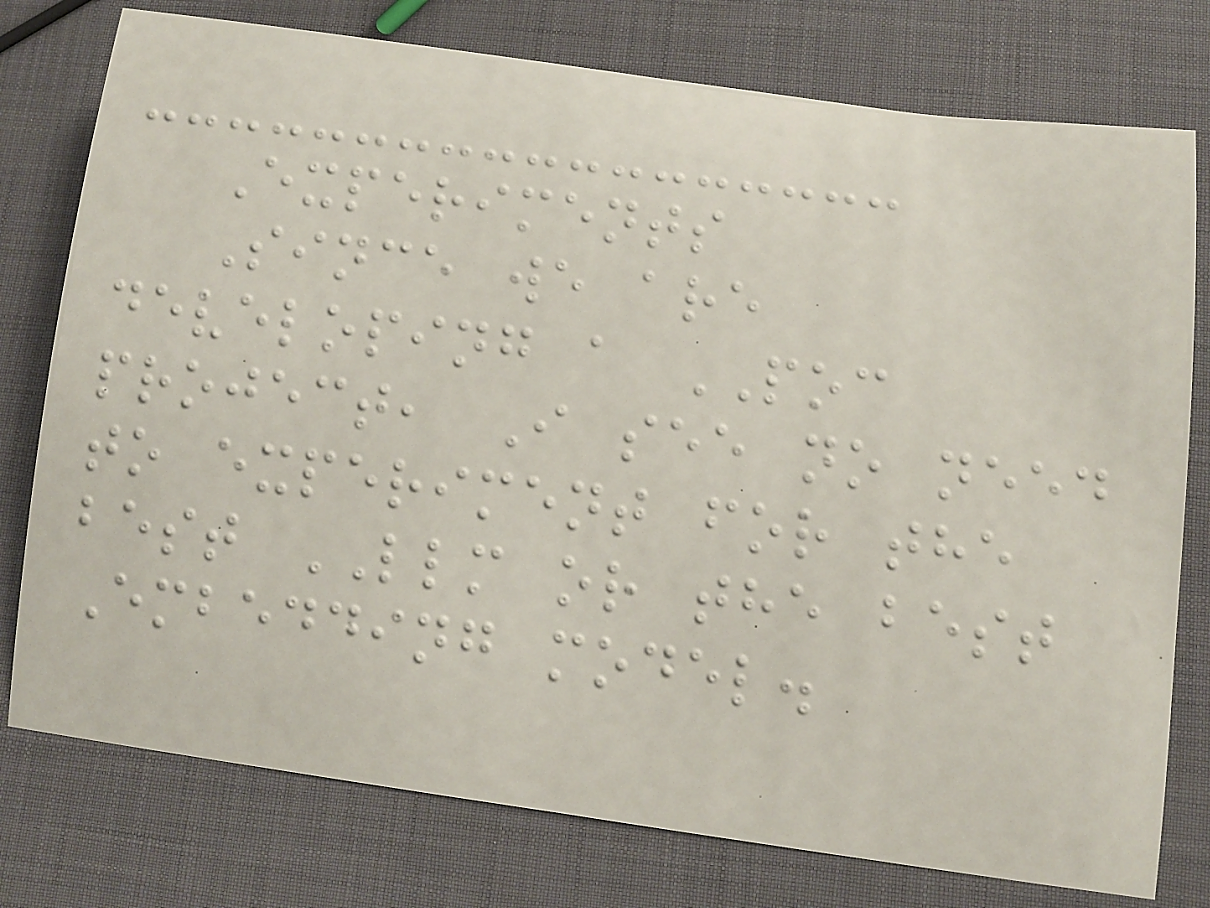Experiments
Since we are
developing a POC
project, I see no need
to experiment for the
best LLM or the best
Embedding model.
